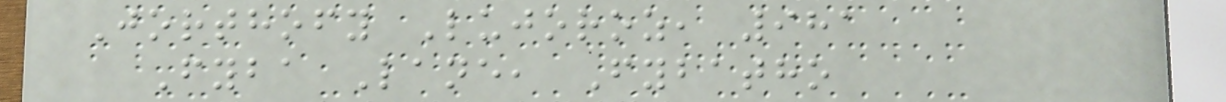Jorthofy Lujoroz, 981
Fyba Lane, Fybatho
